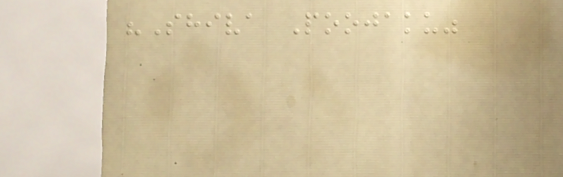"Shiva Poojaku"
